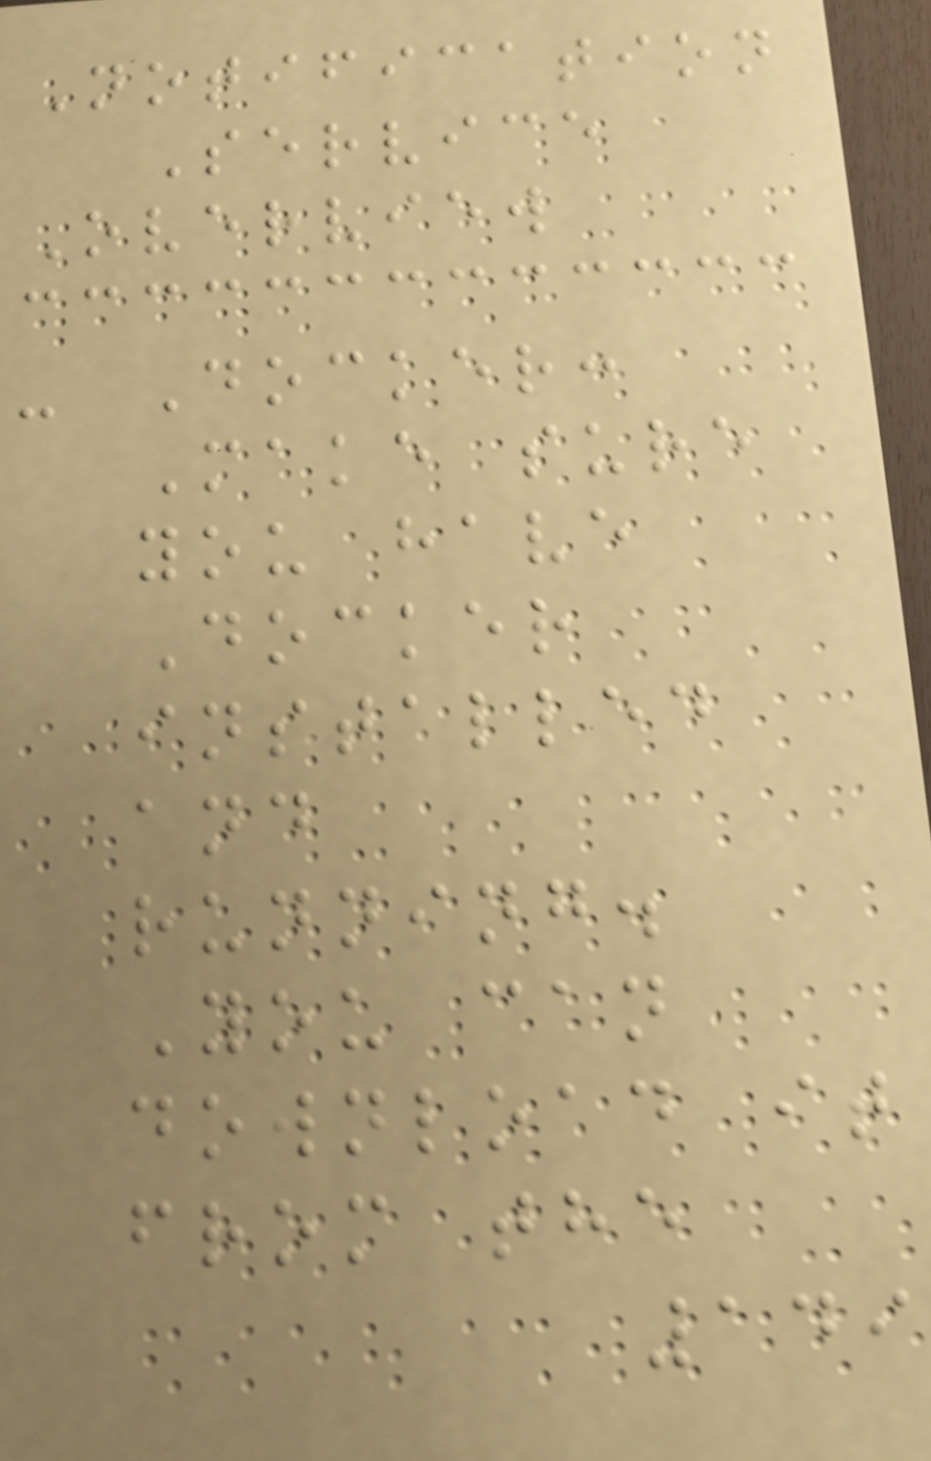Notification
Service
Overview
- Docker:
Make sure
you have
Docker
installed
and
running.
You can
download it
from the
149
